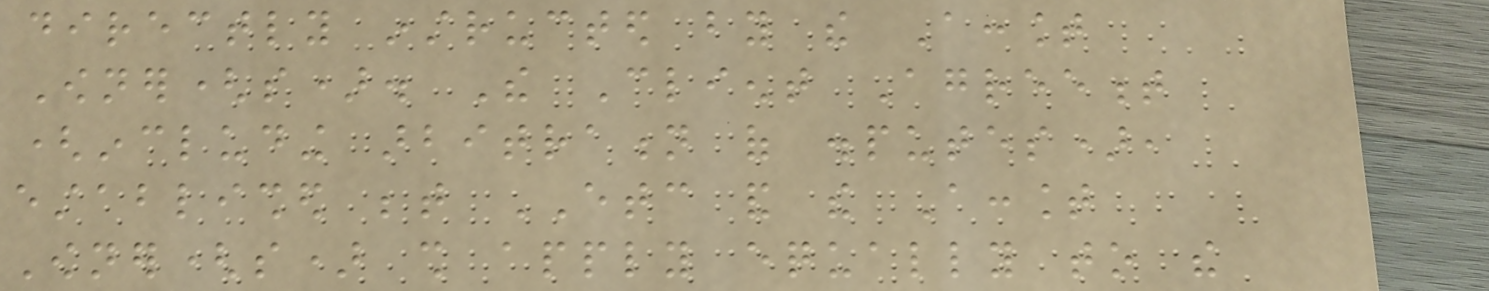directly instructed by the Account
Owner(s). The Client Agreement
(including arbitration of disputes),
established between ETC and the Account
Owner(s) shall apply equally to the
